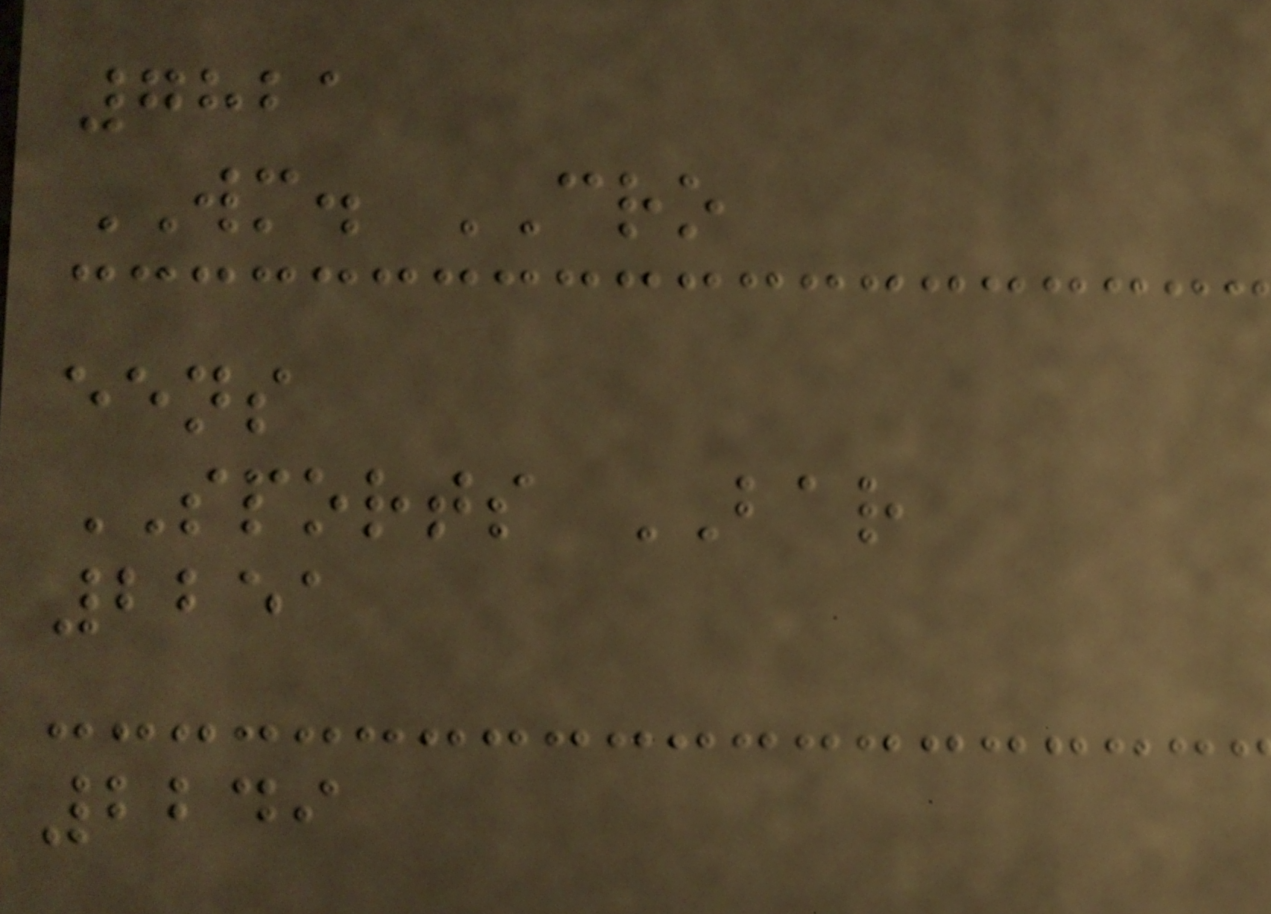7821
WM. CRO
eens
SPORTS BAR
2251
2249
